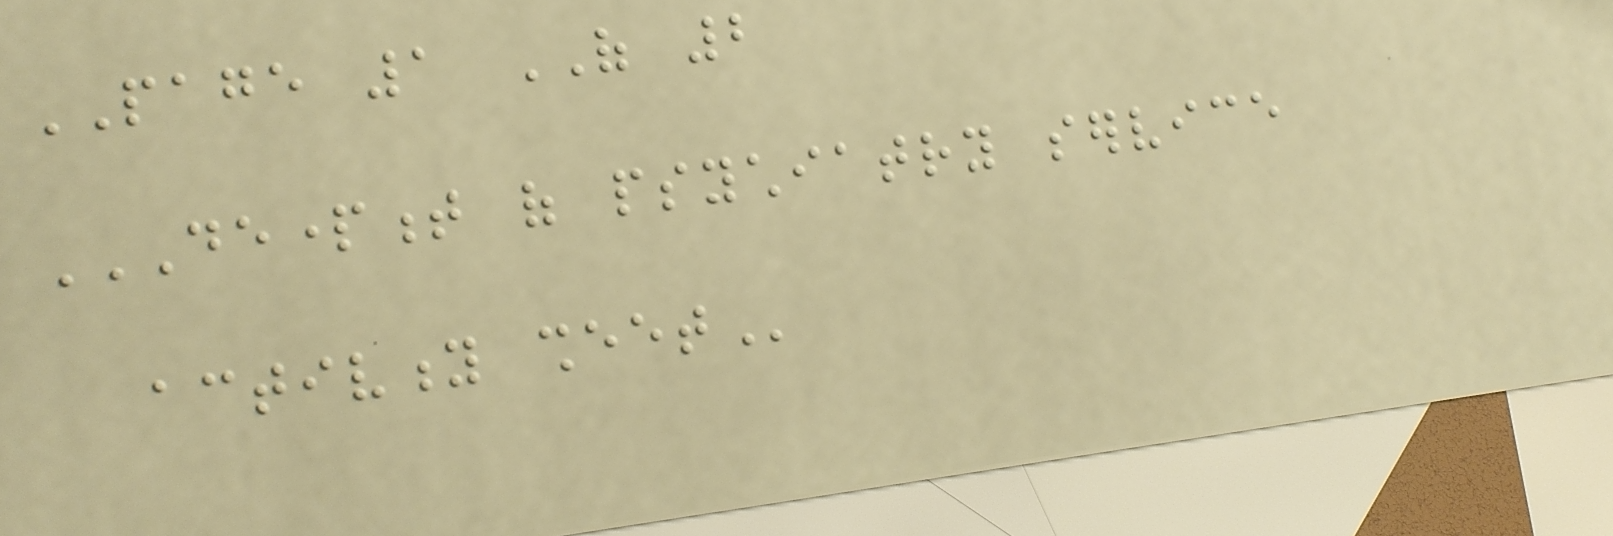PAGE 1 OF 2
DEPARTMENT OF PSYCHIATRY SERVICE
ACTIVITY SHEET
